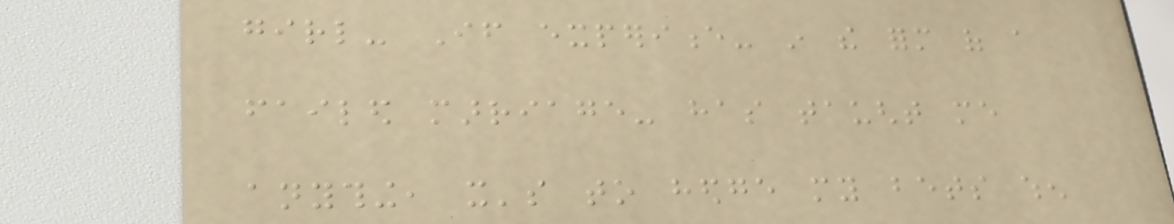girl- If experience- in the form of a
failed marriage- has taught me
anything, it's to hedge my bets when
